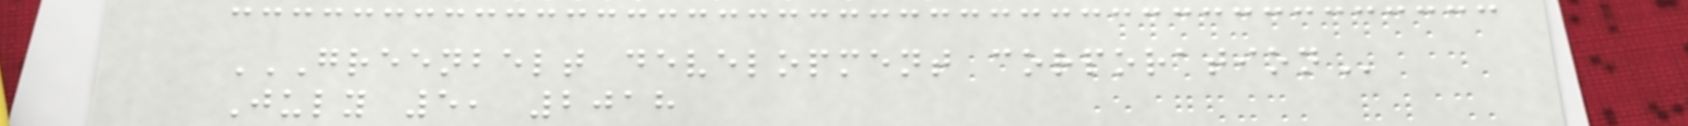GREENBELT DEVELOPMENT CORPORATION
July 5, 2018
